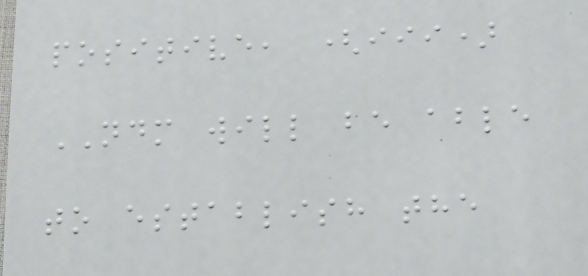positive, (iii)
NDM will be able
to establish the
